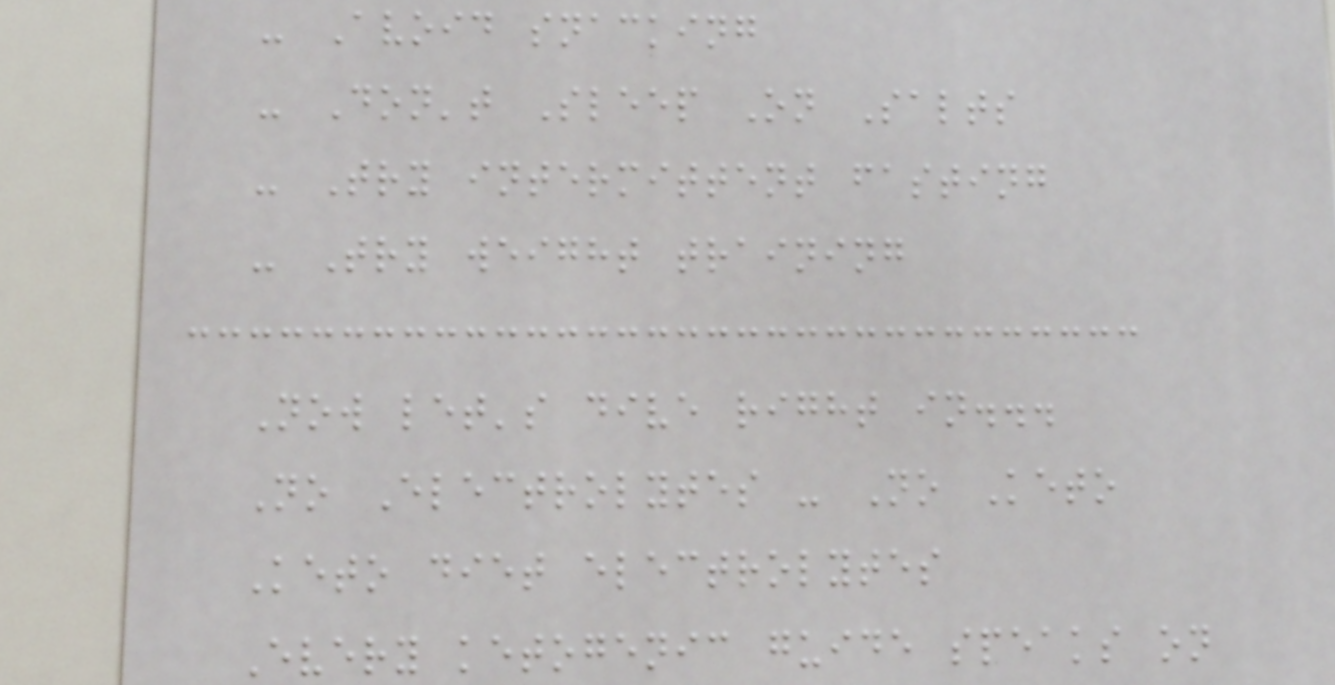- Avoid snacking
- Don't Sleep On Salts
- Try intermittent fasting
- Try weight training
Now let's dive right in...
No Electrolytes - No Keto
Keto diet electrolytes
Every ketogenic guide speaks on
